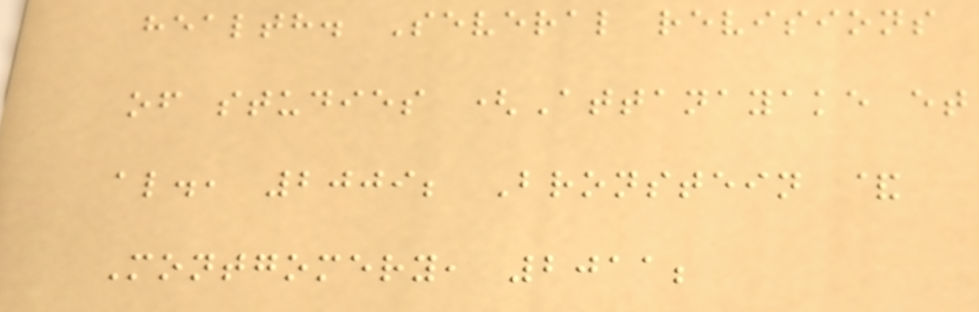health. Several revisions
of studies (Attanayake et
al., 2009; Bronstein &
Montgomery, 2011;
